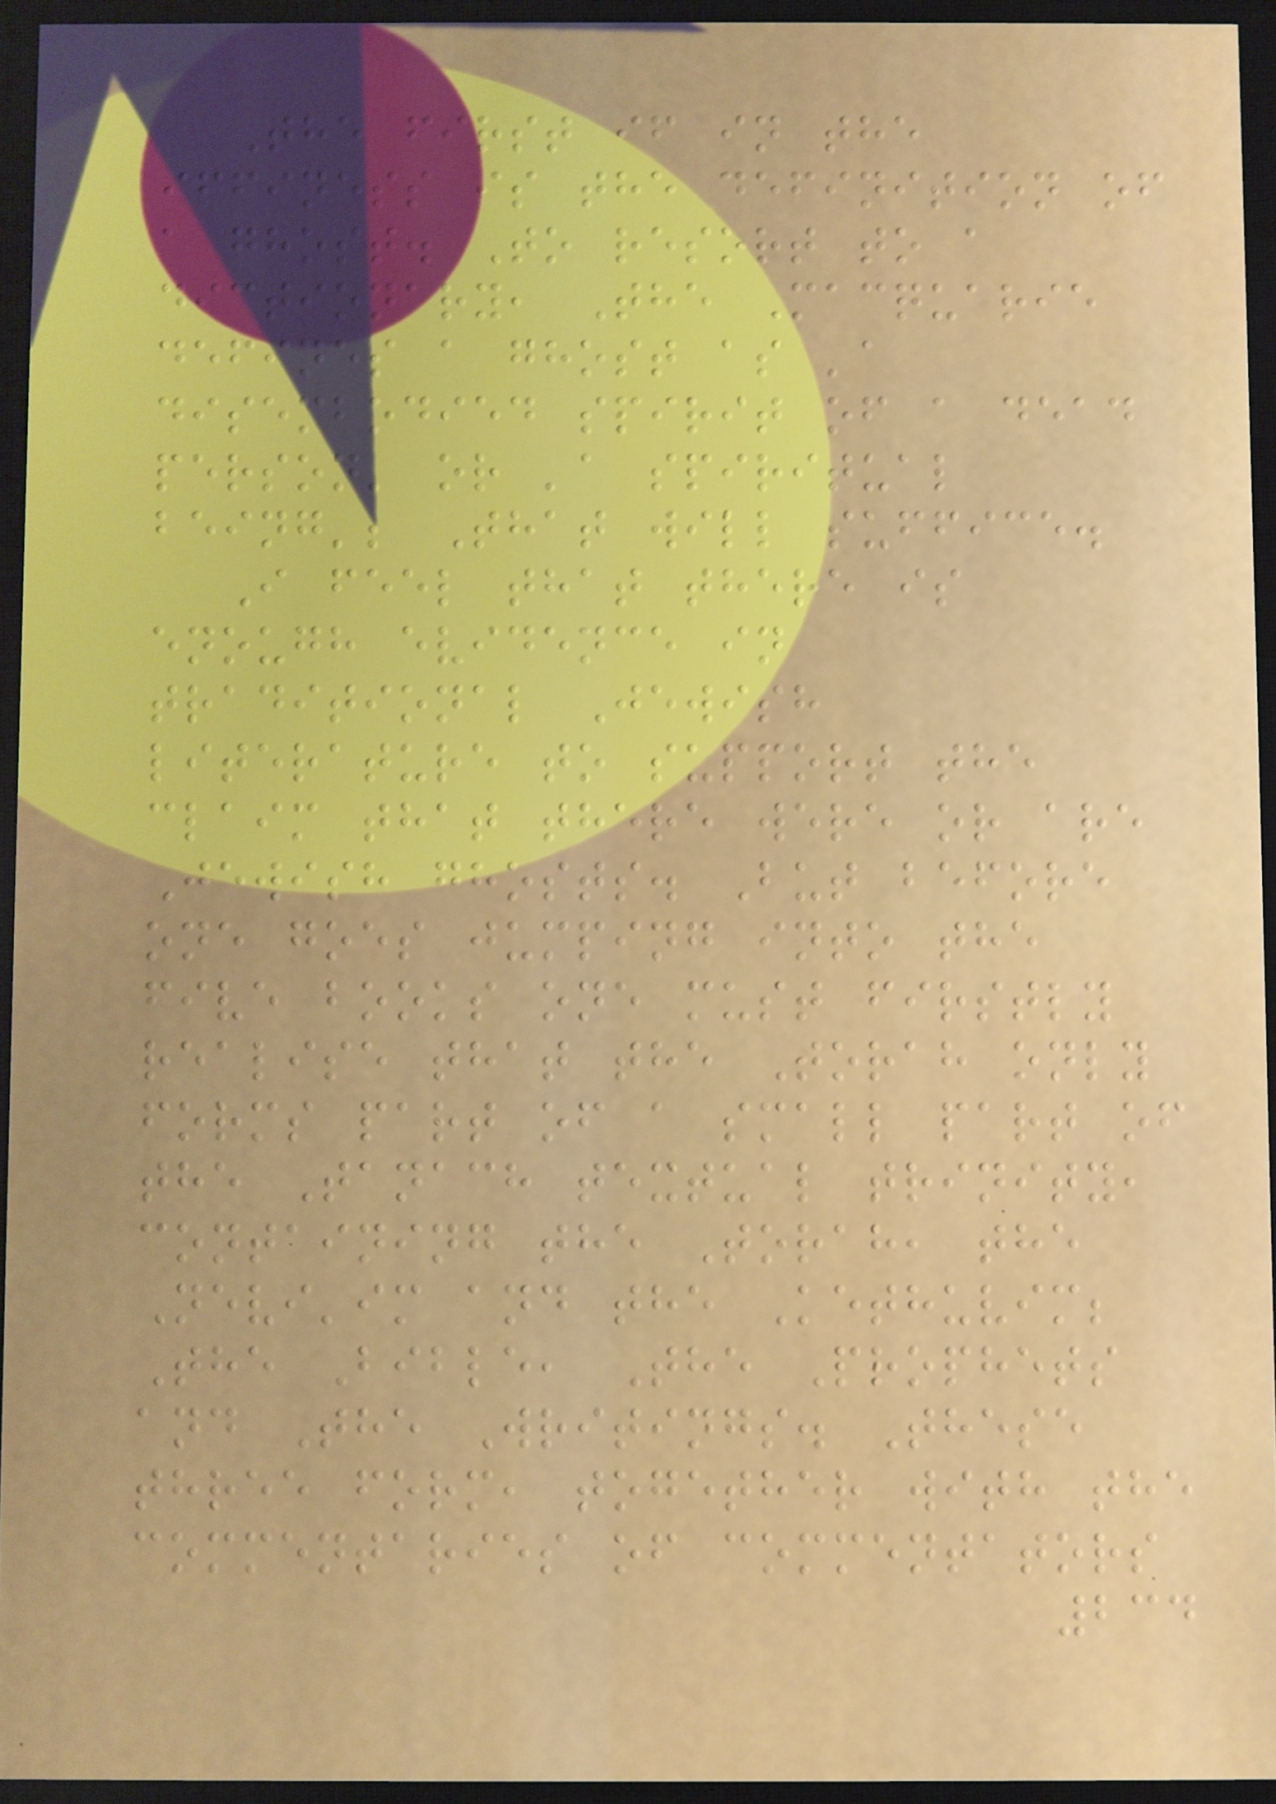The first if in the
iffiness is the definition of
a ghost. To resort to a
dictionary, The Macquarie
defines a ghost as 'a
disembodied spirit of a dead
person' or 'a spiritual
being'; That will suffice.
I feel that there is
enough evidence in
traditional Jewish
literature to support the
claim that there were or are
Jewish ghosts. But before
one goes jumping into the
five books one must firstly
realise that the Torah only
forms part of a small part of
the Tanach textual trinity,
containing the Torah, the
Nevi'im and the Kethuvim;
The Bible, The Prophets
and The Writings. These
three form, together with the
commentaries of commentators
234
